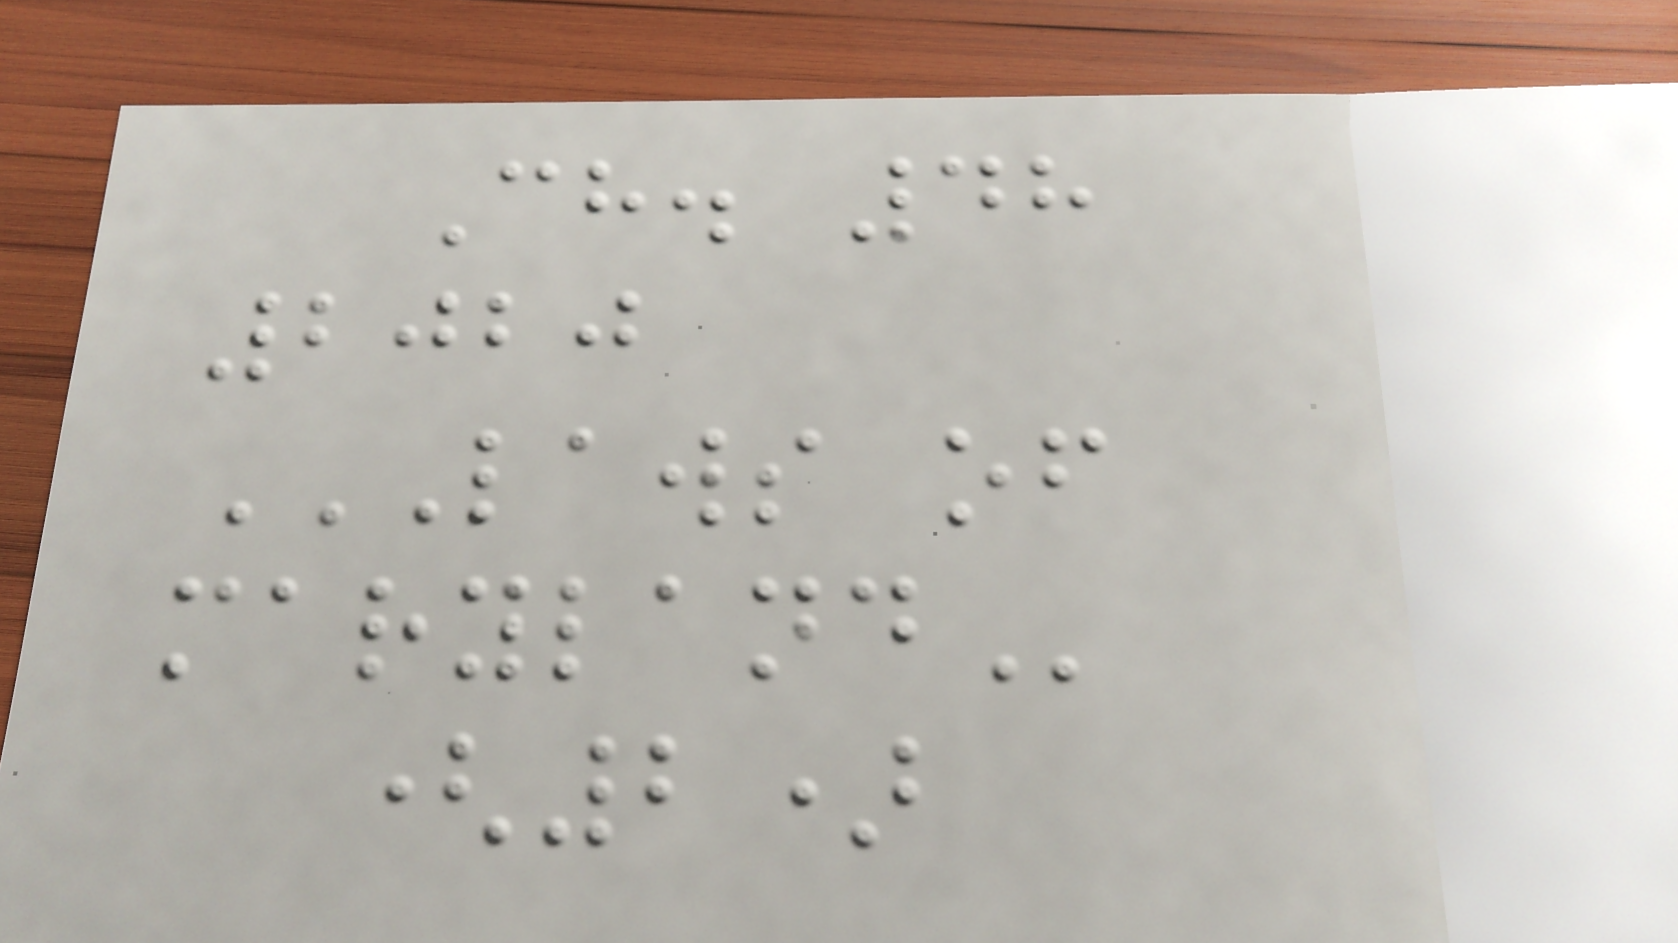Ch. 48
2020
LAWS OF
MARYLAND
(2)
